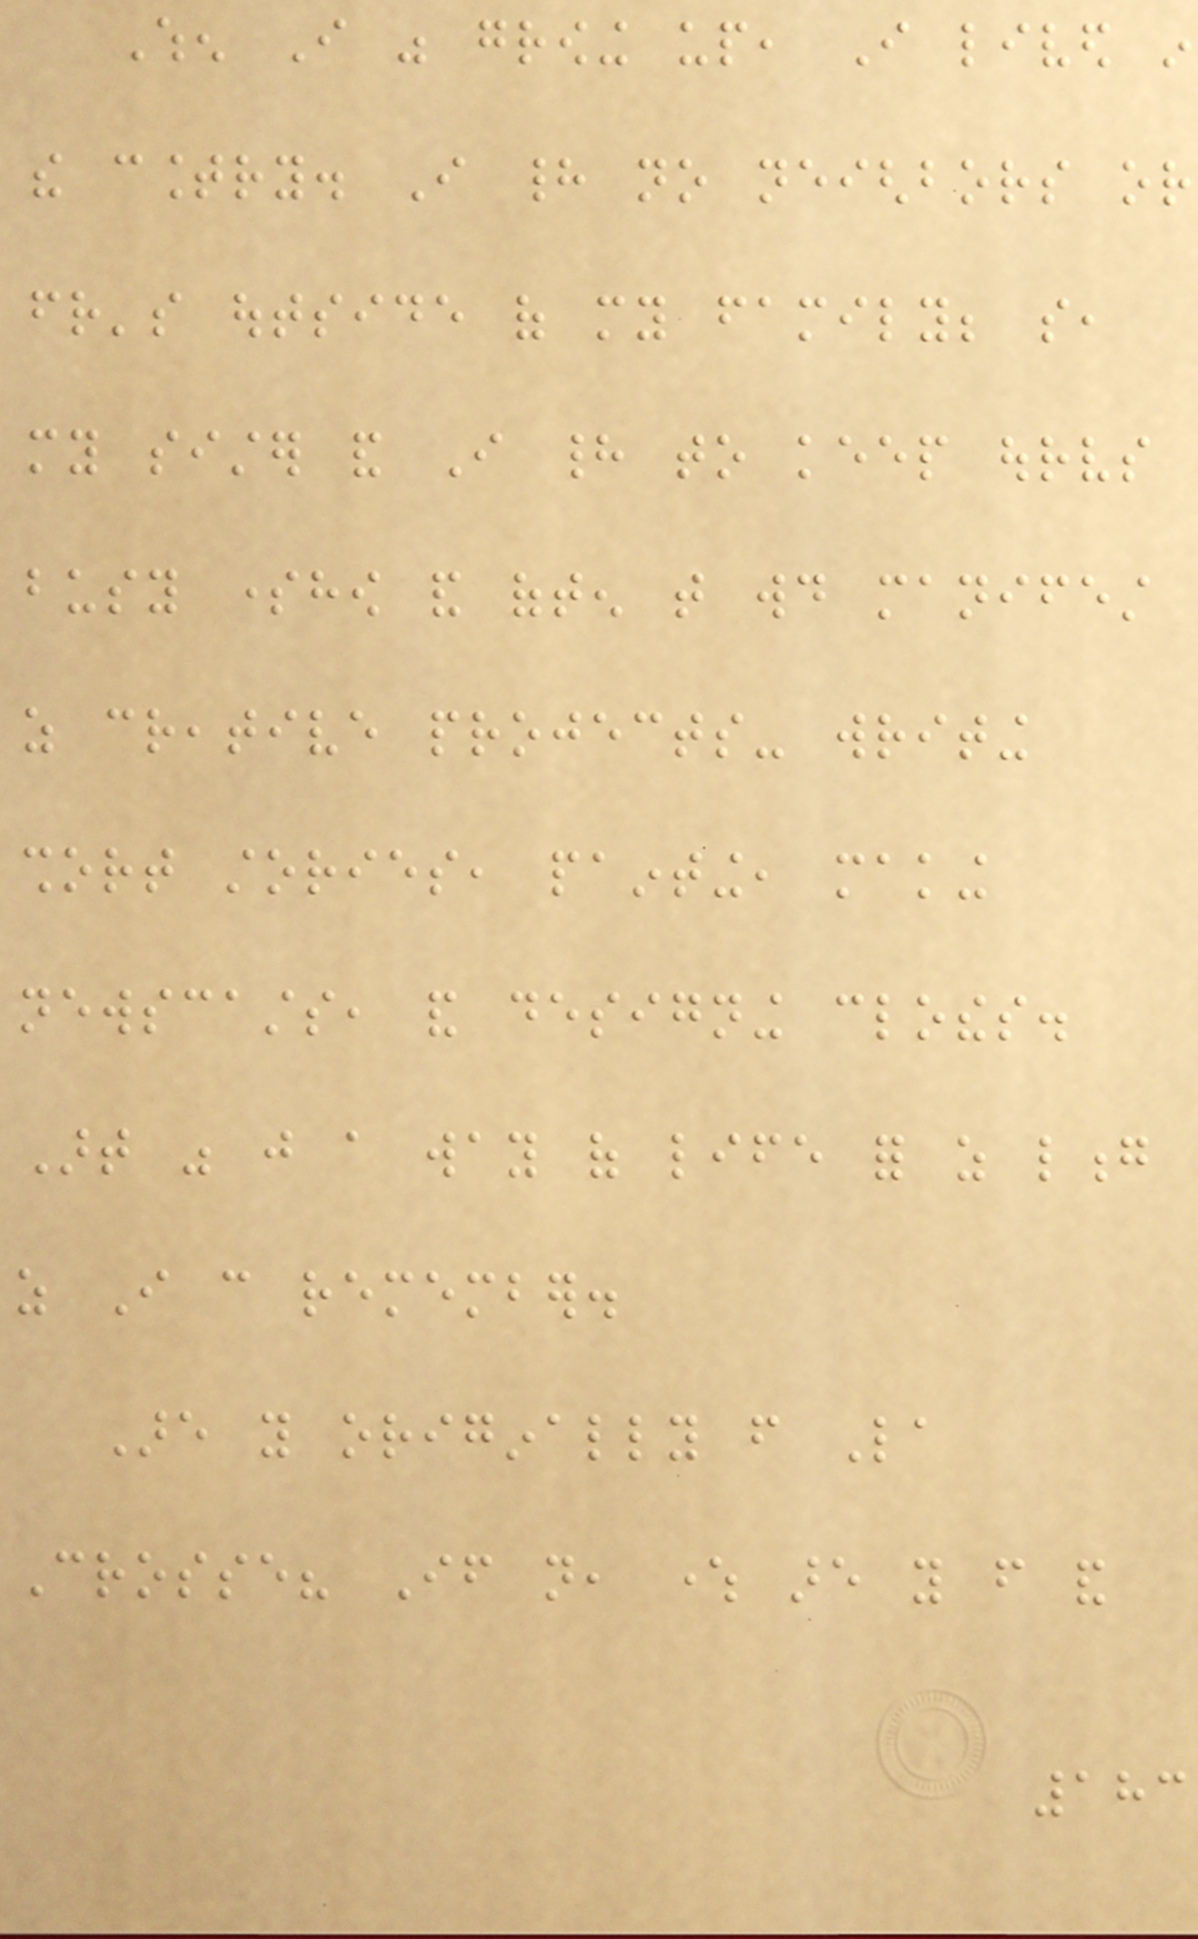When I was growing up, I lived in
the country. I had no neighbors or
friend's outside of my family; so,
my sister and I had to keep ourselves
busy somehow and often that would manifest
as creative projects- writing
short stories, painting, making
newscasts, and designing clothes.
Art was just a way of life for as long
as I can remember.
Are you originally from La
Crosse? If not, where are you from and
183
